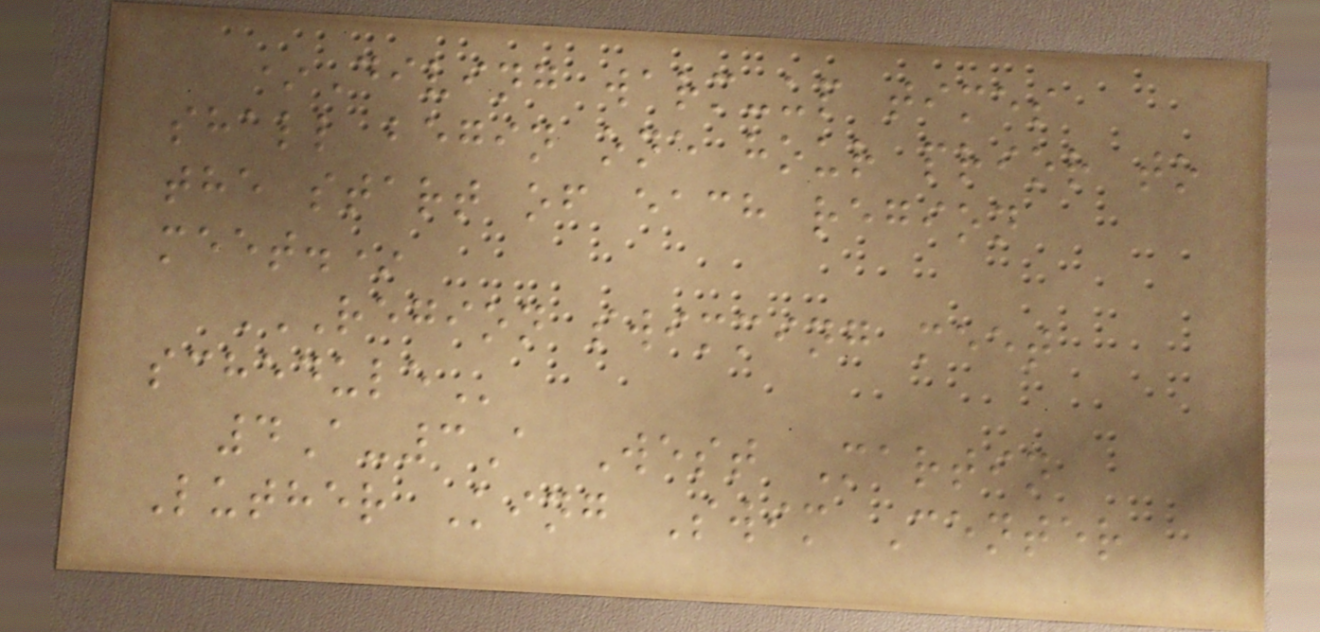*Diving warm-up times
shall begin one hour prior to
the start of each region
meet.*
REGION SWIMMING MEET
SCHEDULE
4A-3A West Martin
Luther King Swim Center
